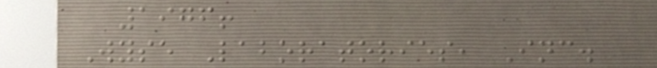1976!
Wyse Laboratories, Inc.
